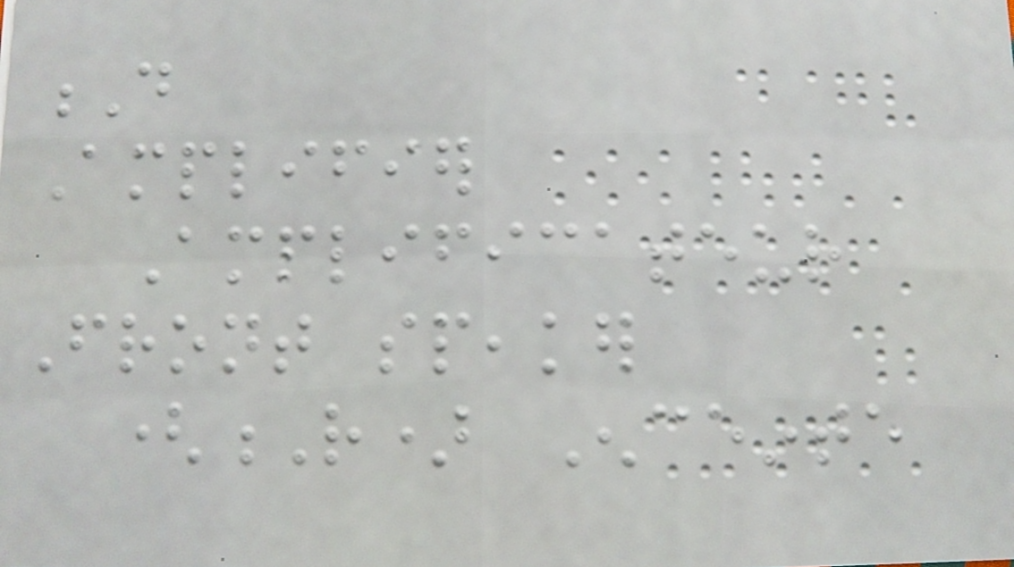D
Amplifier
Amplificateur
Front speaker
(R) Enceinte
